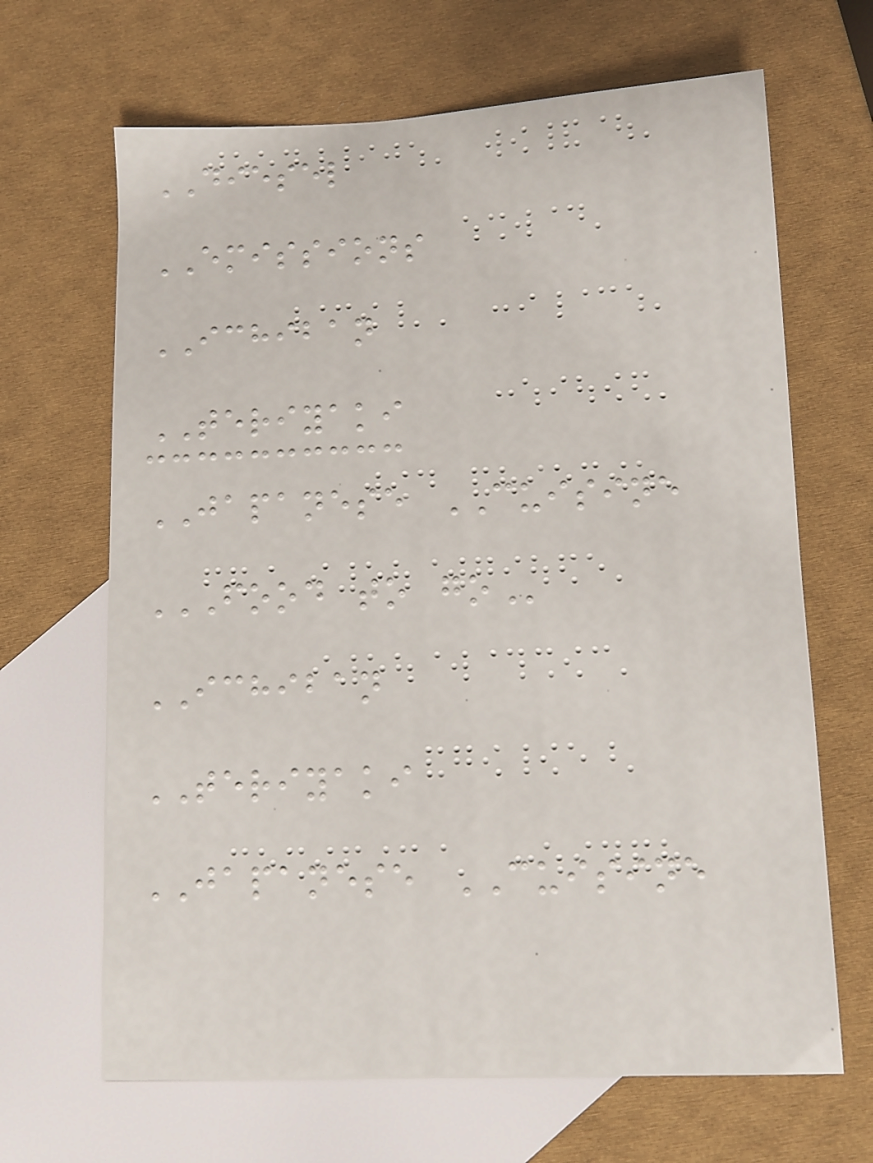DIESEL
EMISSIONS
ICHIBAN
TERIYAKI
JAPANESE CUISINE
FOOD TO GO
ICHIBAN
TERIYAKI
JAPANESE CUISINE
